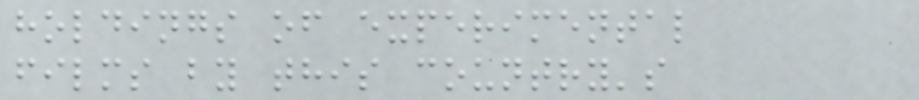holdings of experimental
films by this country's
